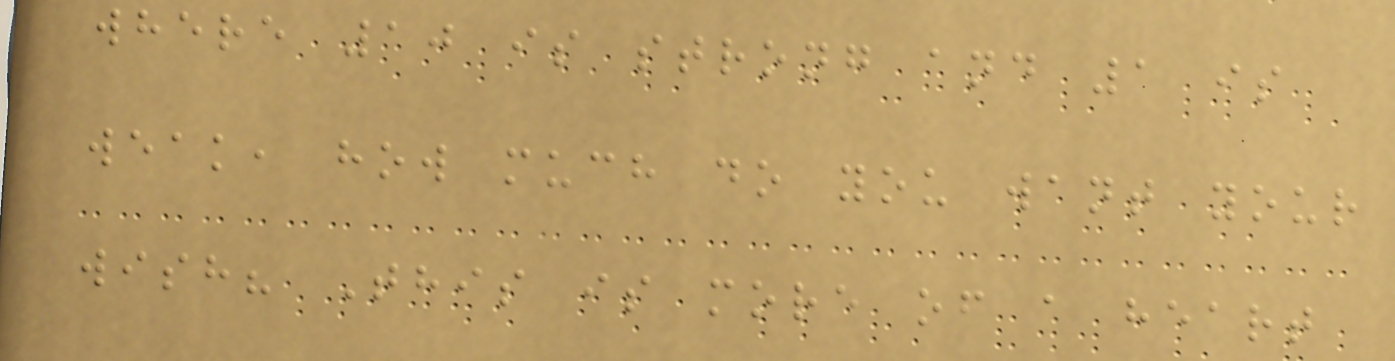where 10 is strong and 1 is
weak, how much do you want your
wish? This is more of a heart
